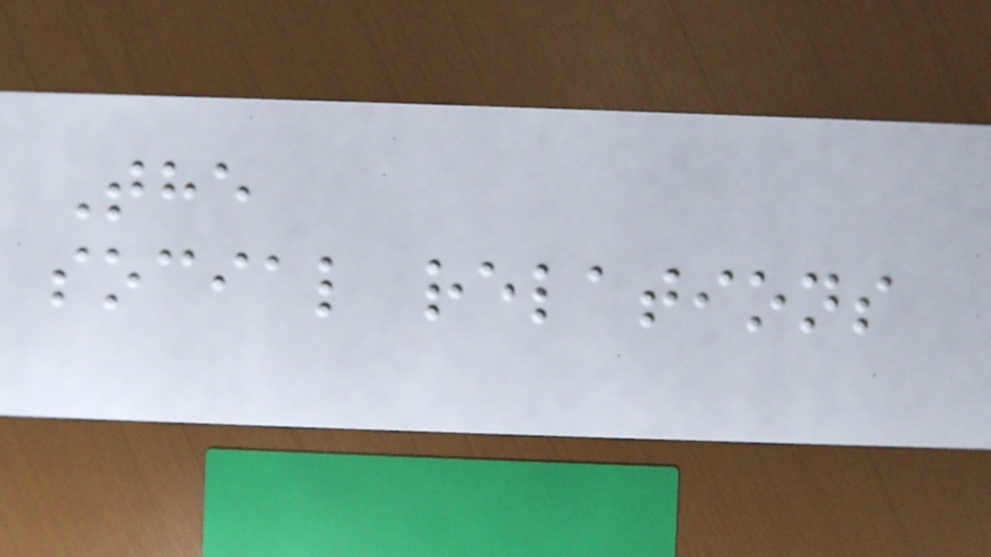The
social relations
